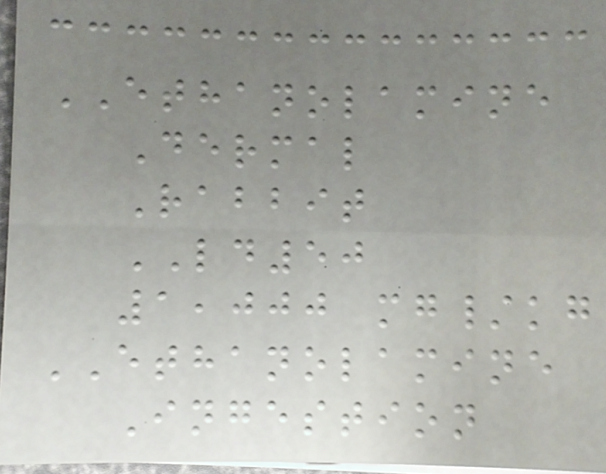ETHANOLAMINE
Dermal
Rabbit
LD50
1,000 mg/kg
ETHANOLAMINE
Ingestion
